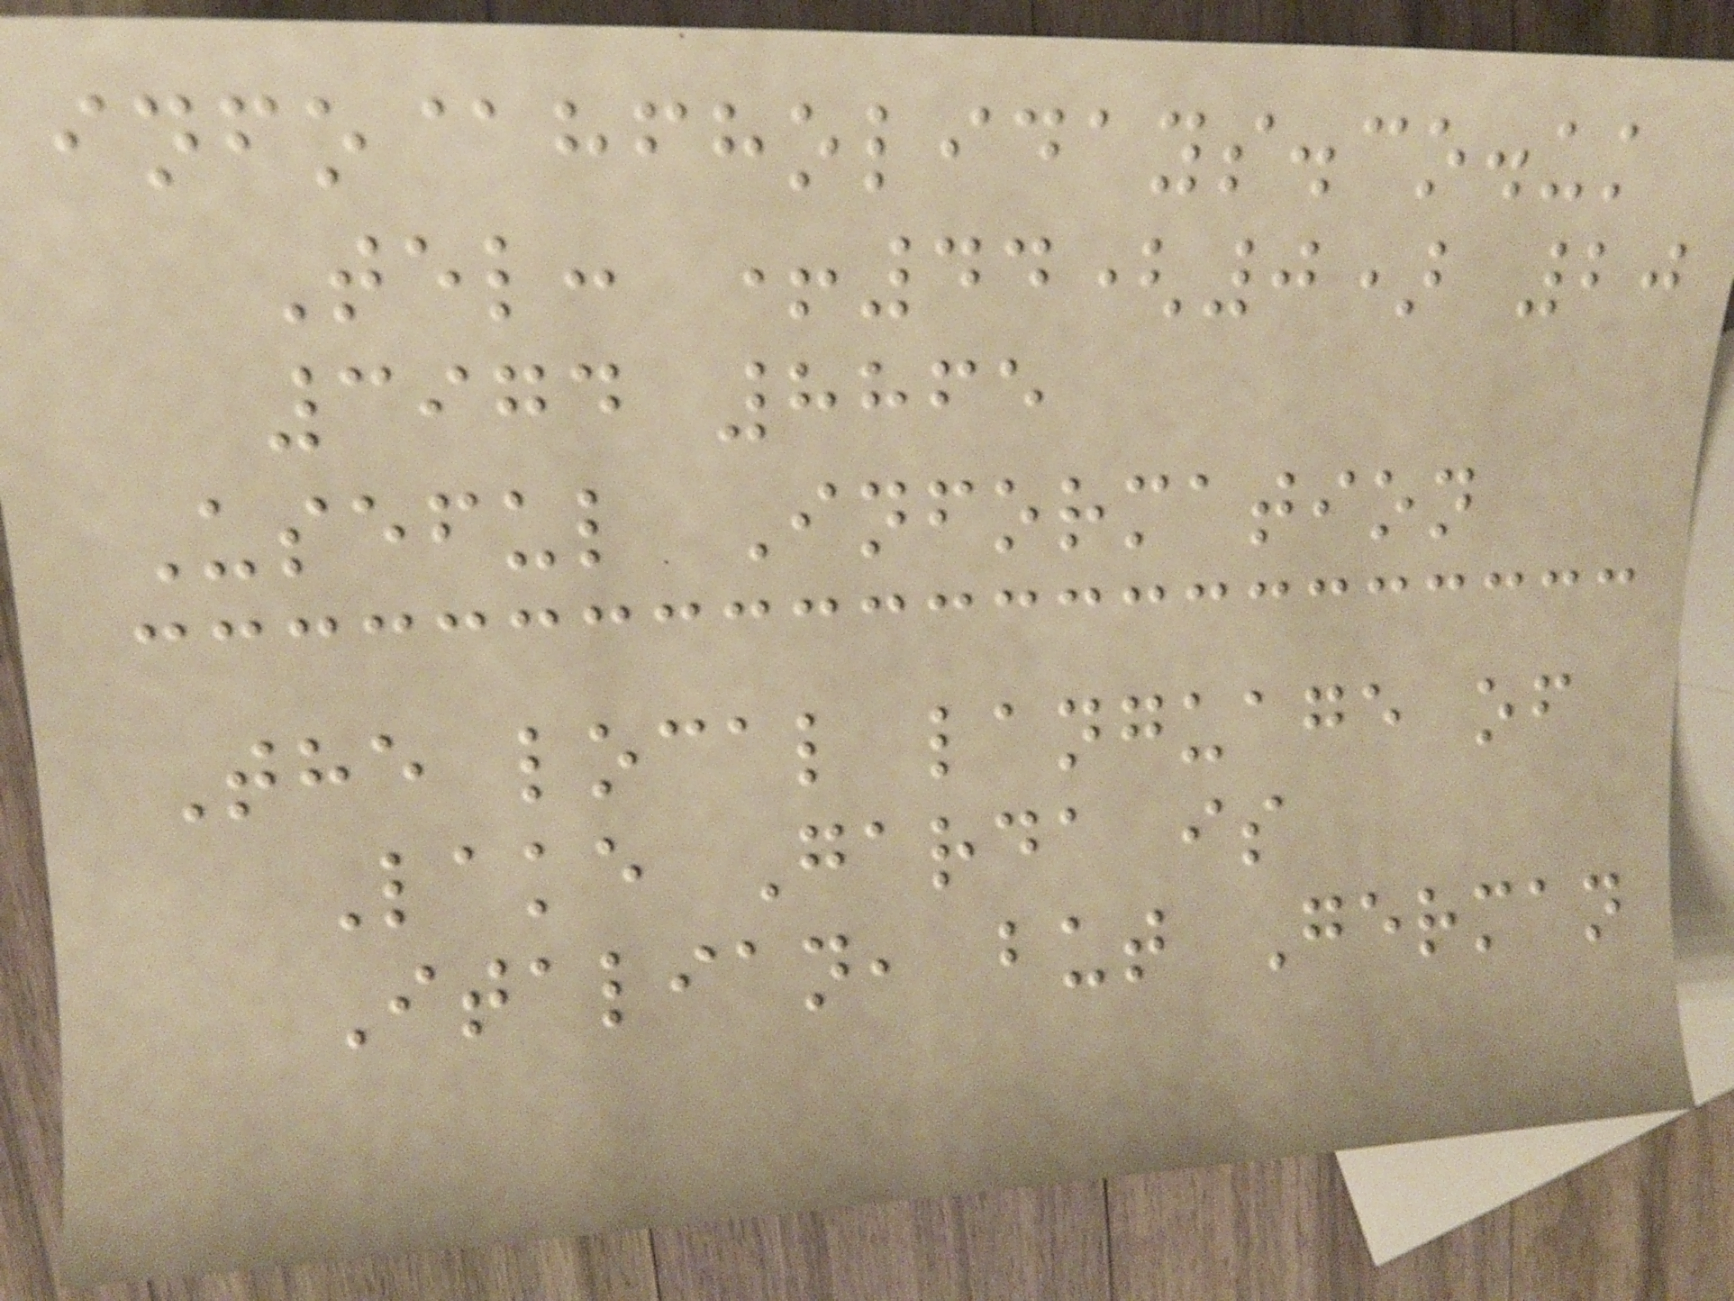info@hfholidays.co.uk
Tel: +44(0) 20
3974 8865
Useful Information
The local language of
Lake Garda is
Italian, but German
